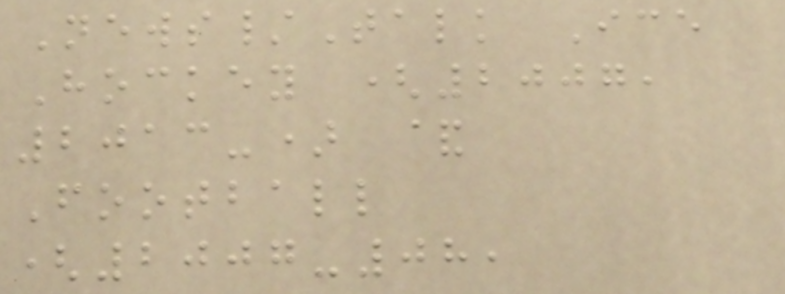News/Talk Ice
Hockey (2007,
2013-) &
Football
(2007-08,
